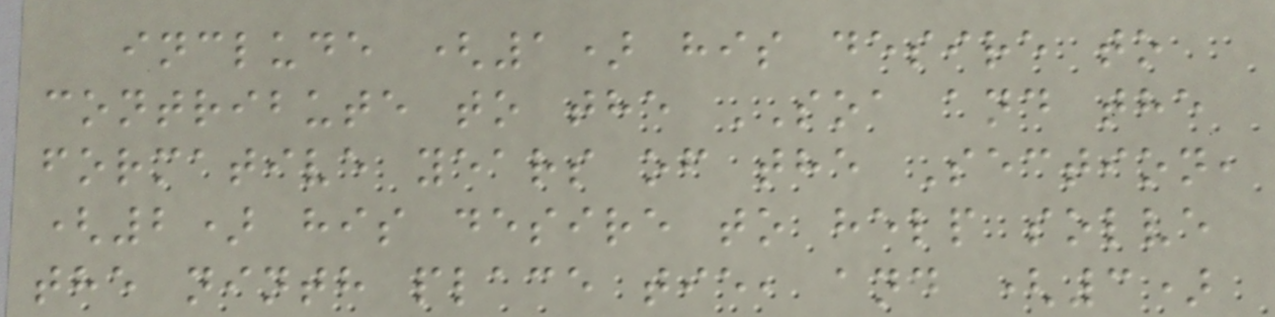include (1) his desire to
contribute to the SOA and the
formative years of the Section,
(2) his desire to help solve
the ninth place tie, and (3)
